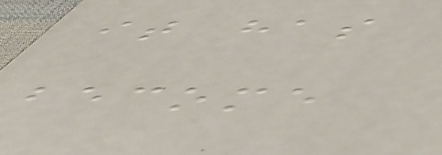it has
become
